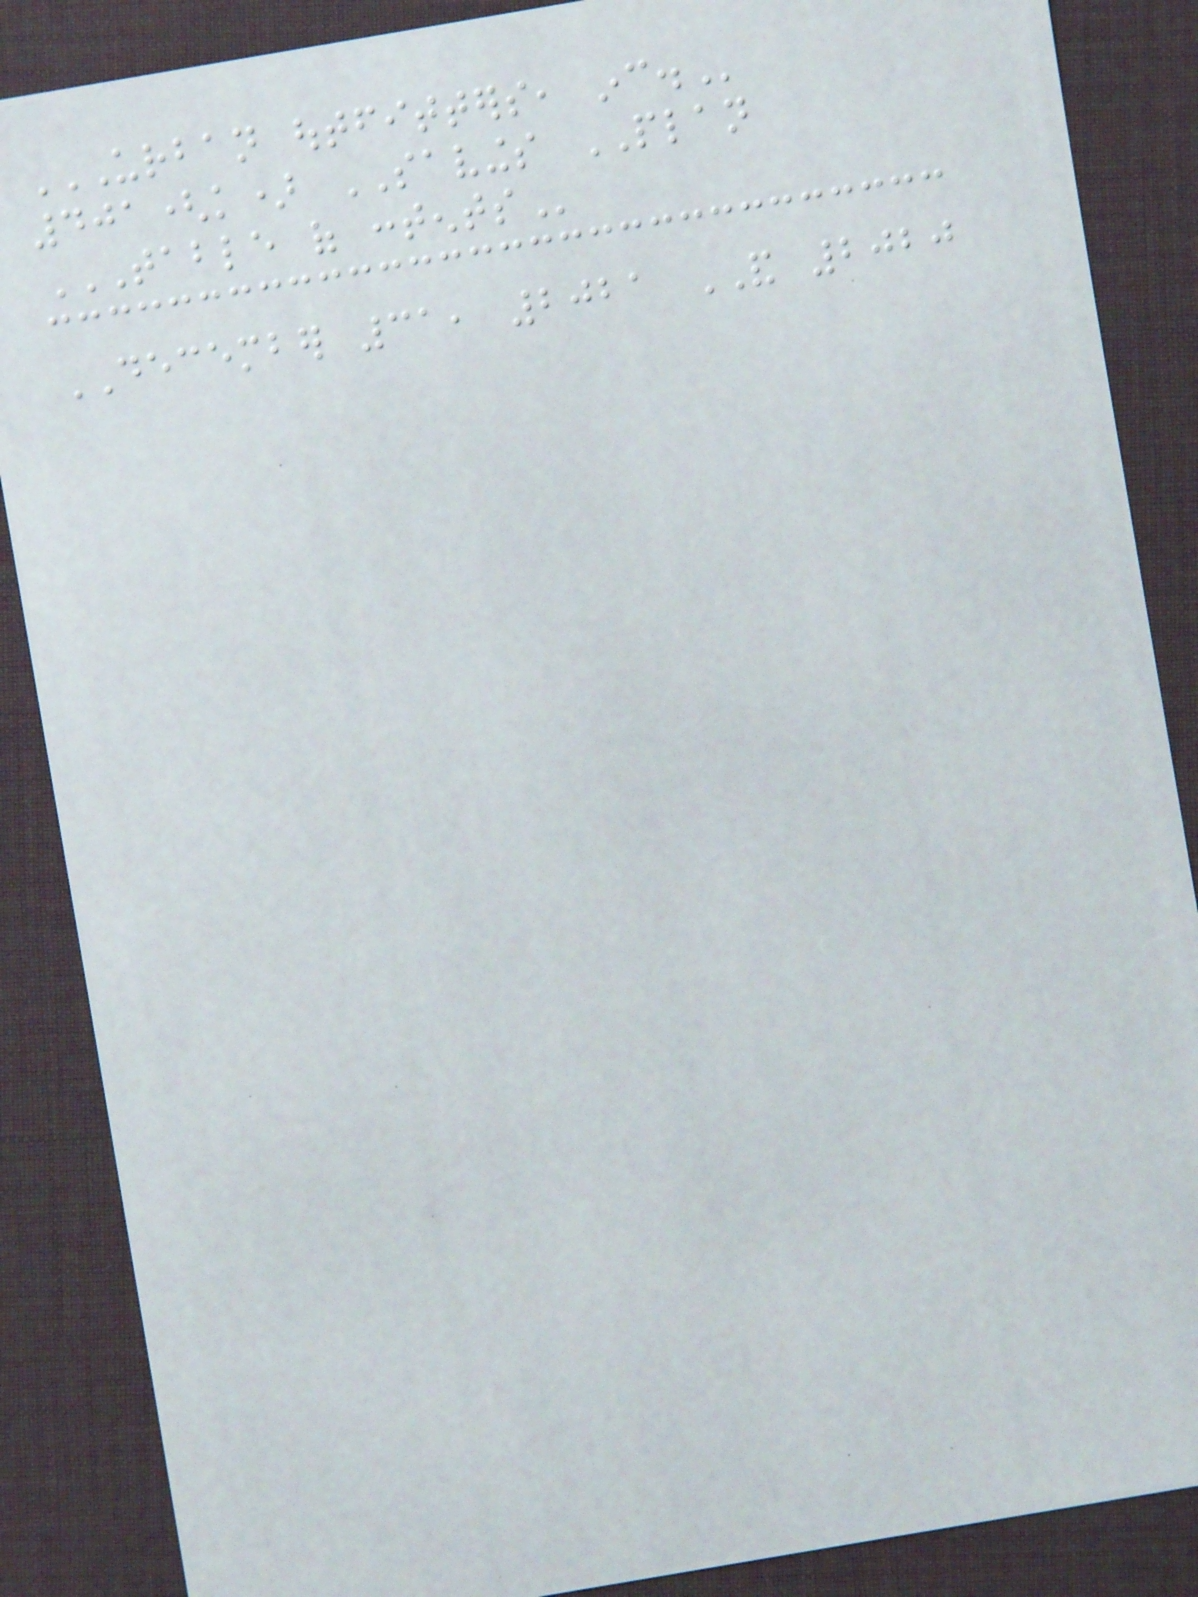URBAN OUTFITTERS, INC.
401(k) SAVINGS PLAN
TABLE OF CONTENTS
DECEMBER 31, 2021 AND 2020
